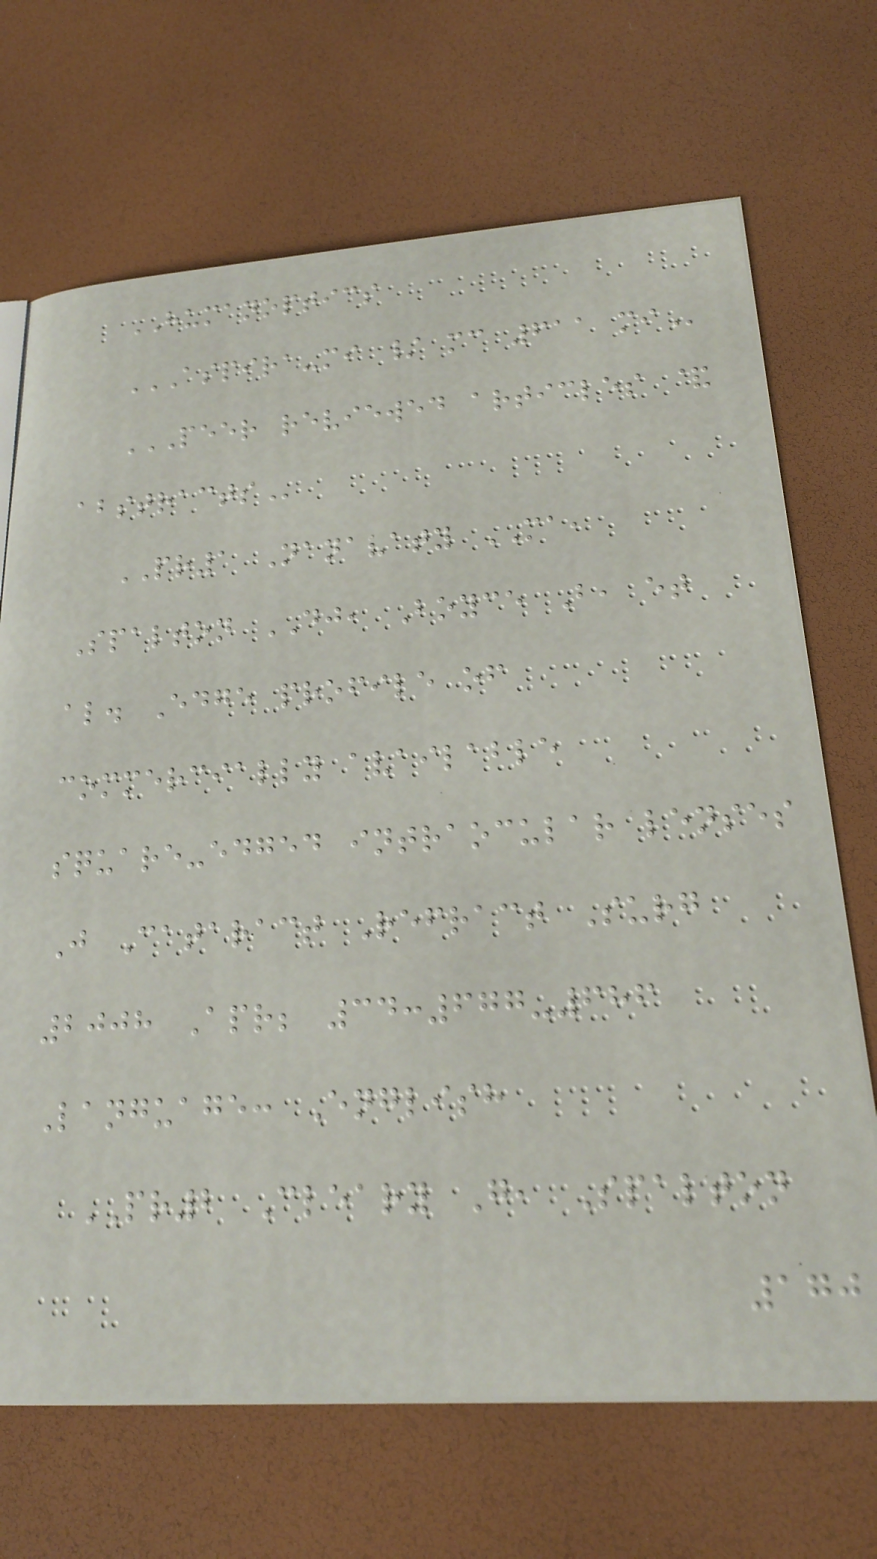HUMANOPTICS
ASPIRA-MI / MC 611 MI
PEER REVIEWED ARTICLES &
ABSTRACTS
PR1 Nanavaty MA,
Spalton DJ, Boyce B, et
al. Edge profile of
commercially available
square-edged intraocular lenses
J Cataract Refract Surg
2008 Apr; 34:677-686
Language: English
PR2 Cleary G, Spalton
170
